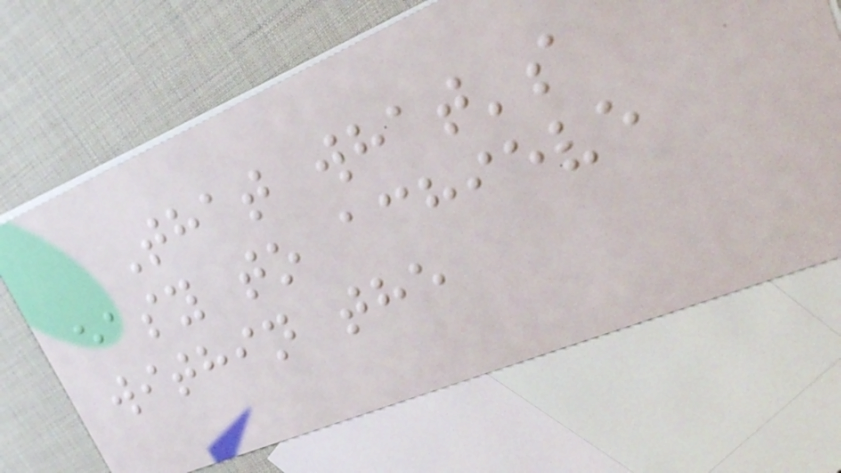That what's
easy to achieve
within the
